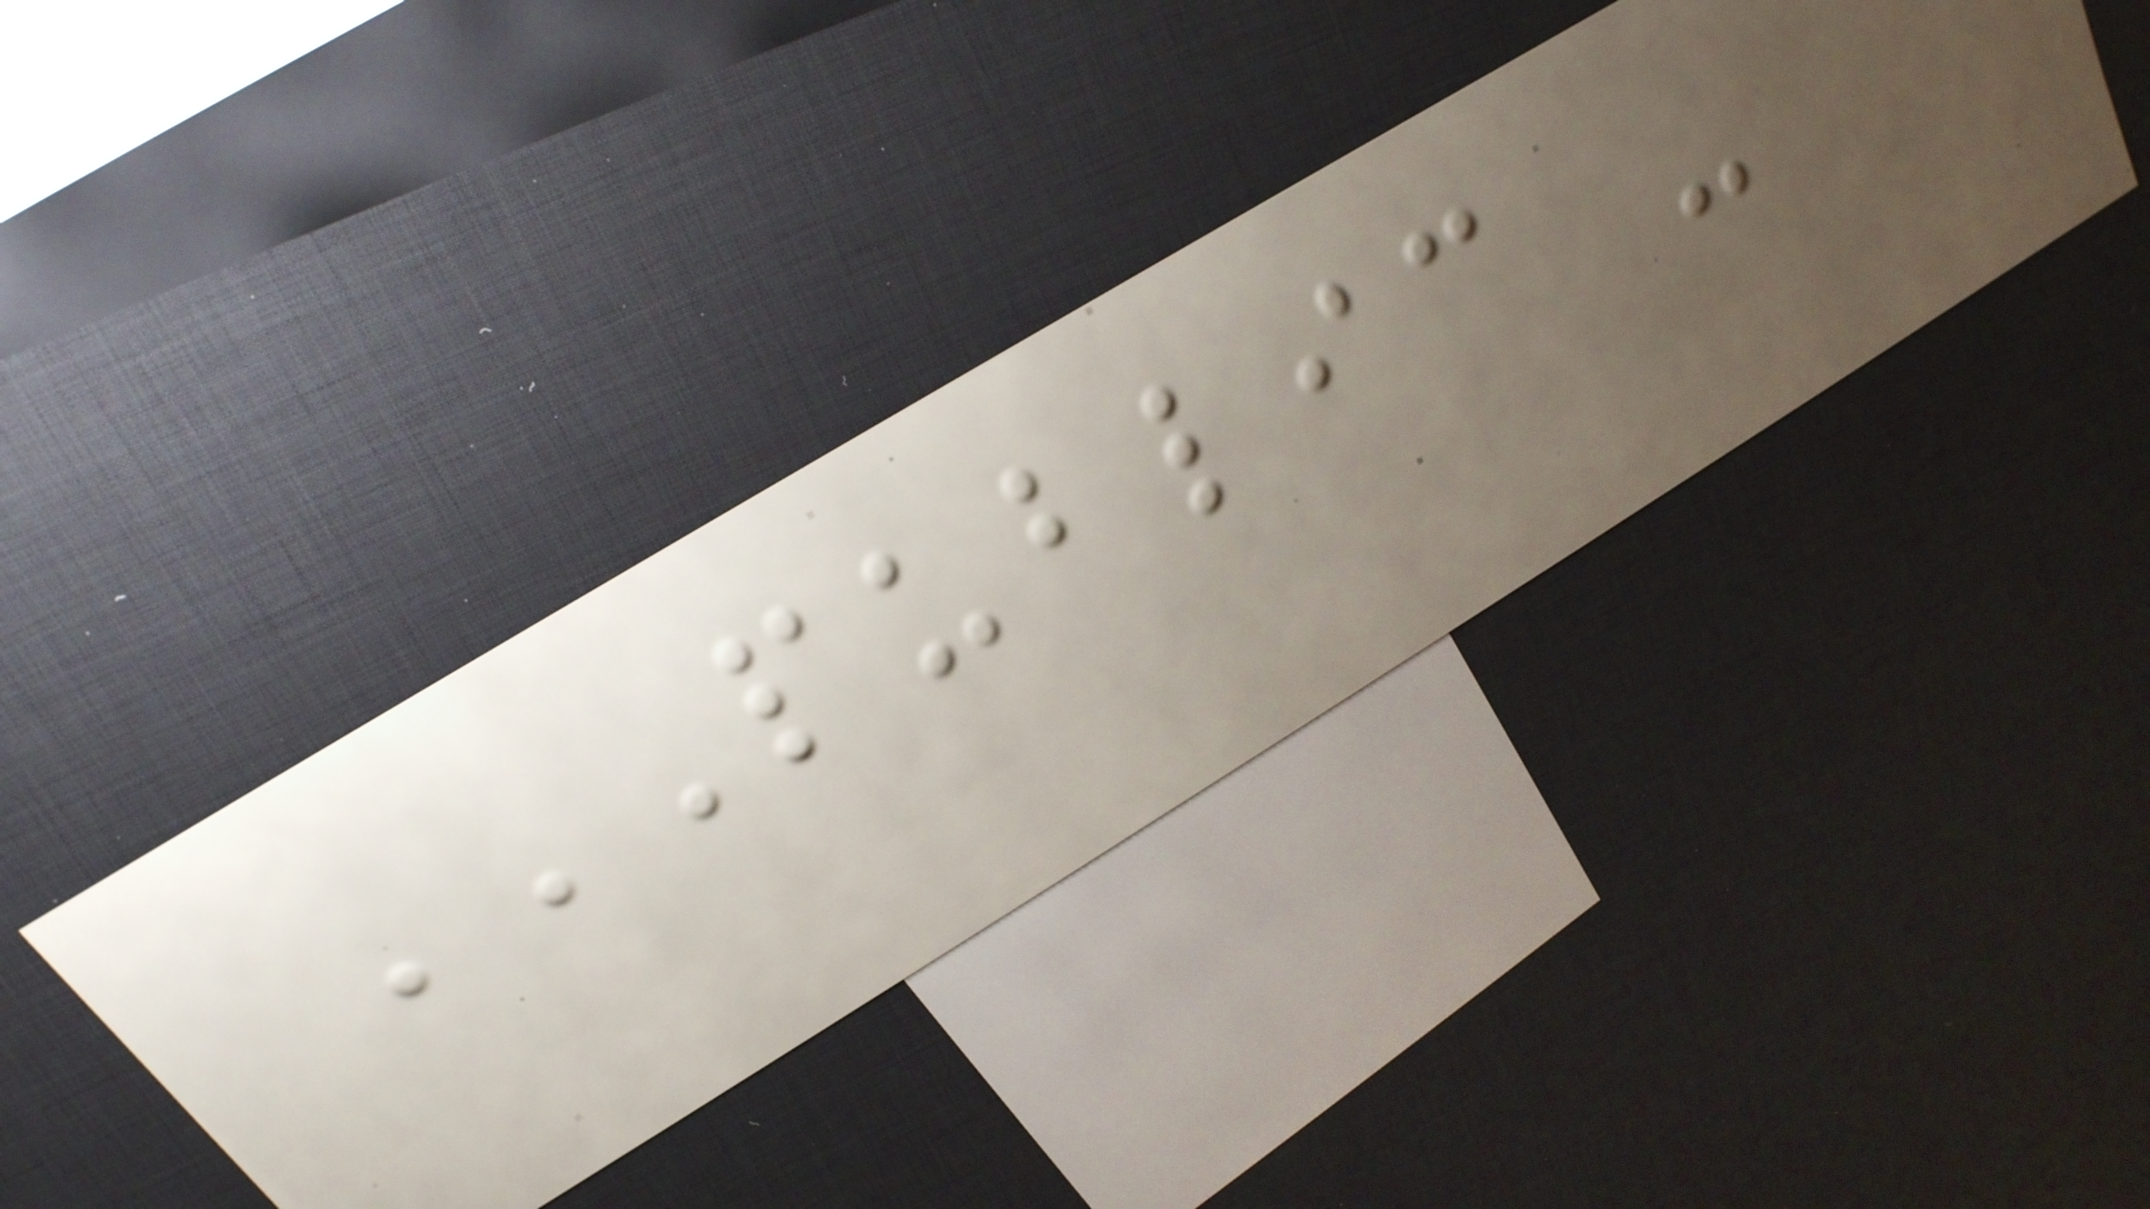PUBLIC -
